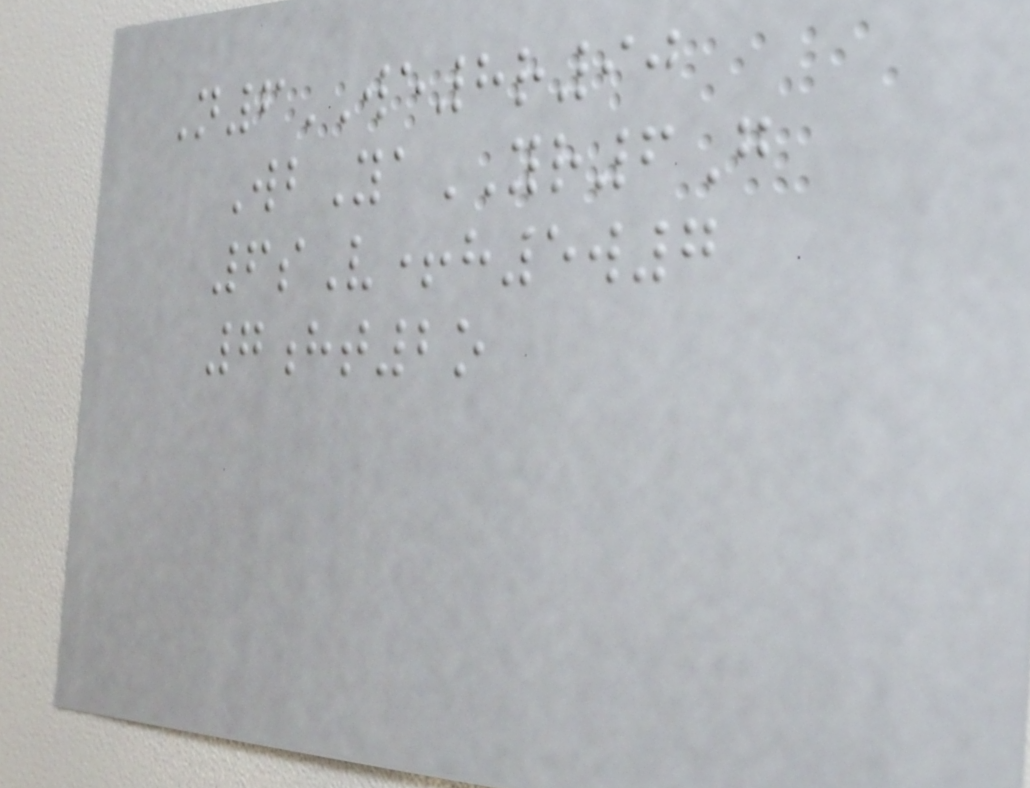N6WE8r90
WbYaYR6G
6sV+h5w7
7ht2o
